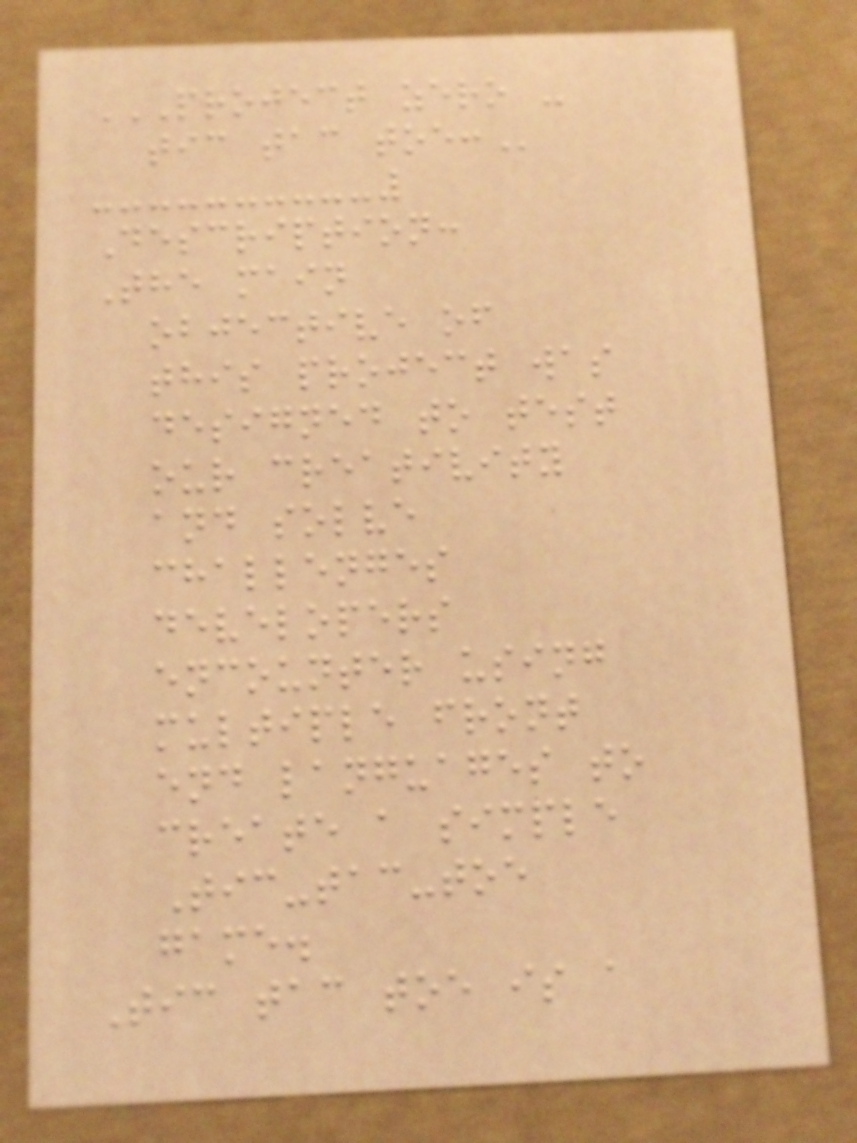PROJECT ZERO -
TIC TAC TOE:
Description:
The main
objective of
this project was
designed to test
our creativity
and solve
challenges
developers
encounter using
multiple front
end languages to
create a simple
Tic-tac-toe
game.
Tic tac toe is a
